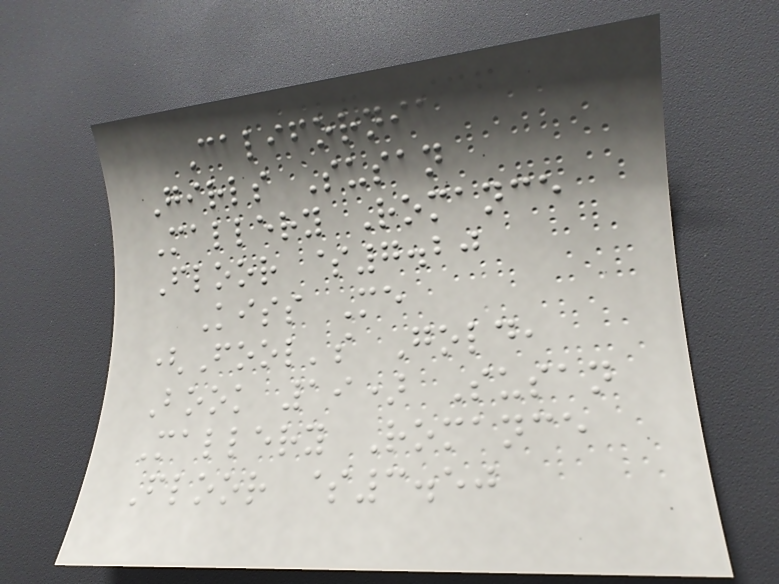California
Girls Susan
Mallery Romance
Floor $7.20
Kiss Me
(Fool's Gold,
Book 19) Susan
Mallery Romance
Floor $3.50
